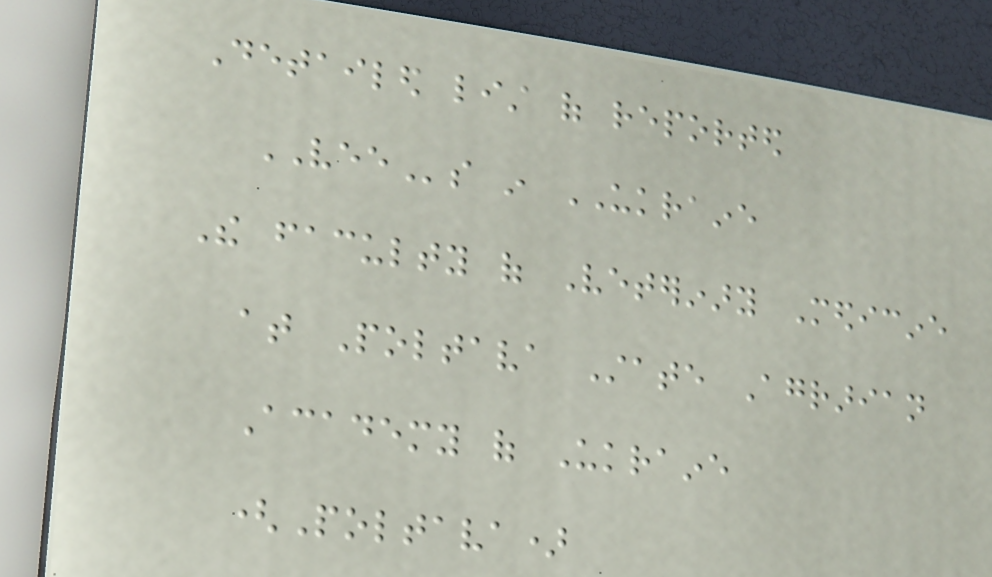Detailed list of reported
VEEs in UKRAINE
The faculty of Veterinary Medicine
at Poltava State Agrarian
Academy of Ukraine
(Poltava)
